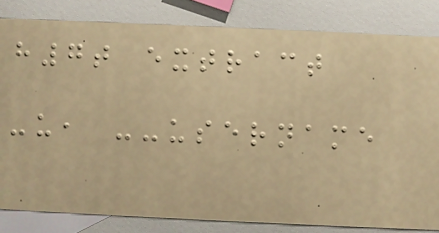h7t extract
-u, --username
